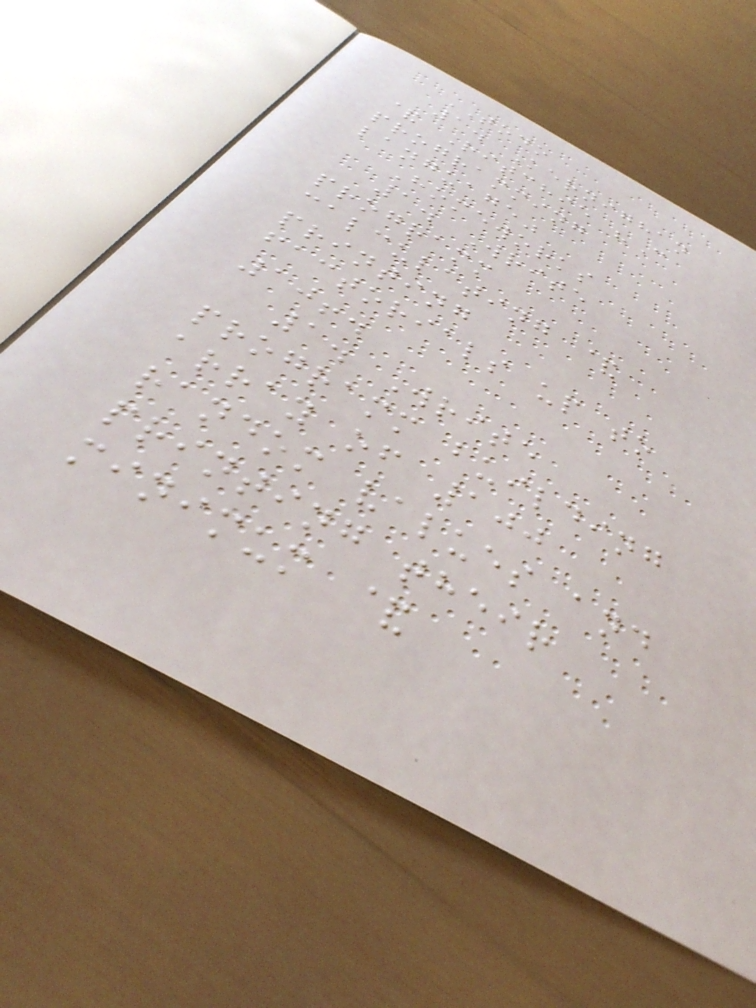TODO
1. Kernighan
& Ritchie "C
programming
language"
Homeworks
1. Write
programm
calculating &
printing
factorials up to
10!.
1. Write
programm building
array of 100
random values and
printing their
minimum &
